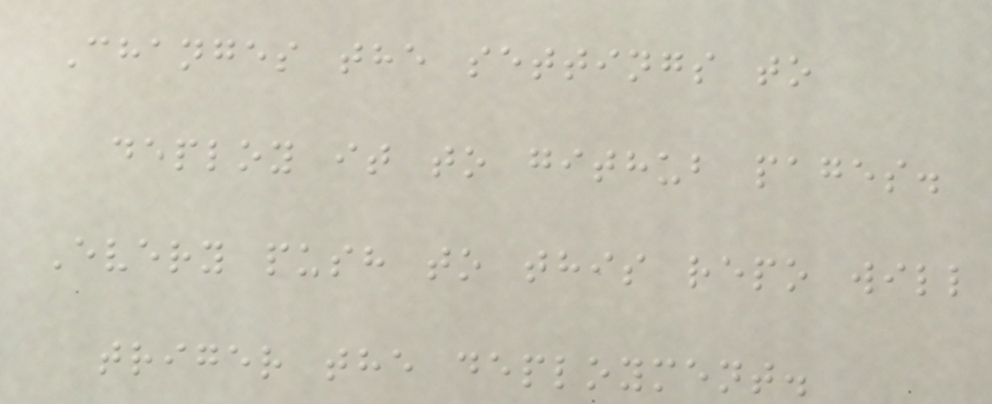Changes the settings to
deploy it to github pages.
Every push to this repo will
triger the deployment.
